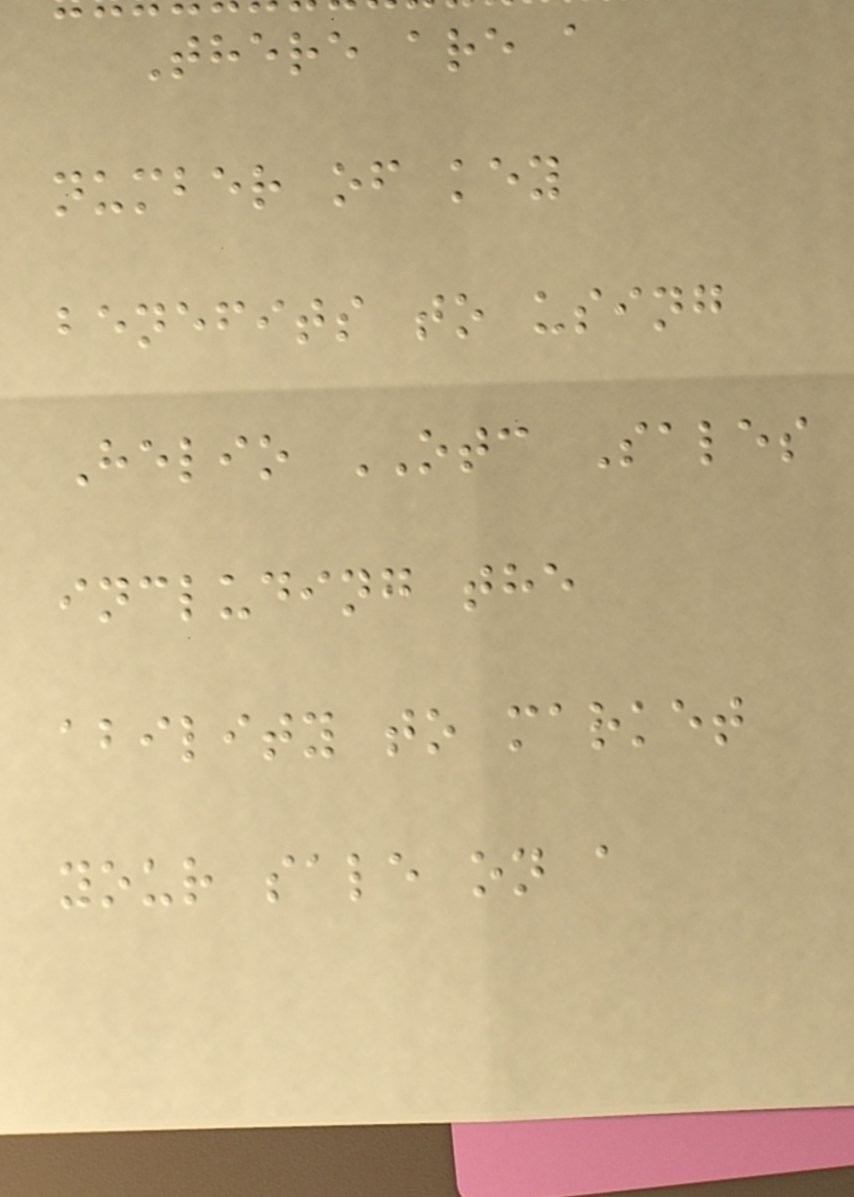There are a
number of key
benefits to using
Helio OTC Sales
including the
ability to market
your sale on a
